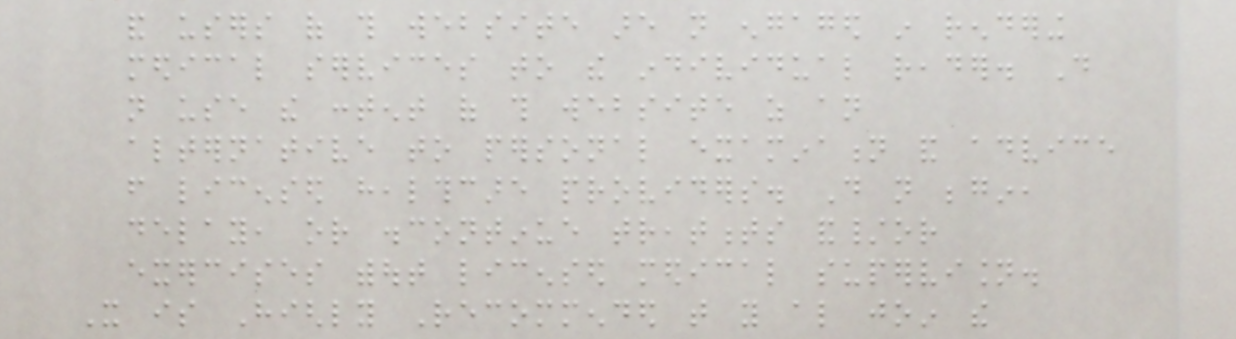and users of this website are not engaged in rendering
medical services to the individual reader. Do
not use the content of this website as an
alternative to personal examination and advice
from licensed healthcare providers. Do not begin,
delay, or discontinue treatments and/or
exercises without licensed medical supervision.
It is Highly Recommended that you also join the
